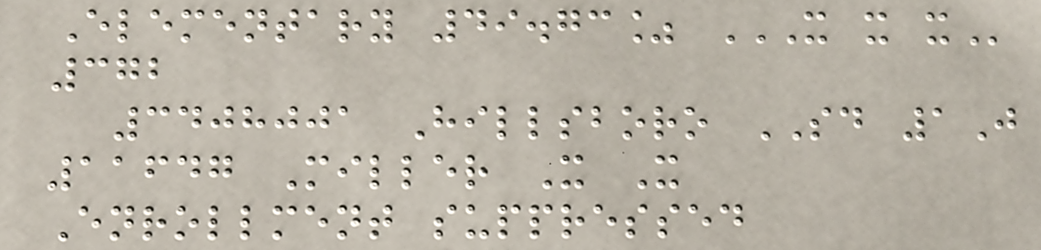Elementary 49.73% X X X
372
3408001 Hillsboro SD 1J
11647 Miller X X
Enrollment suppressed
